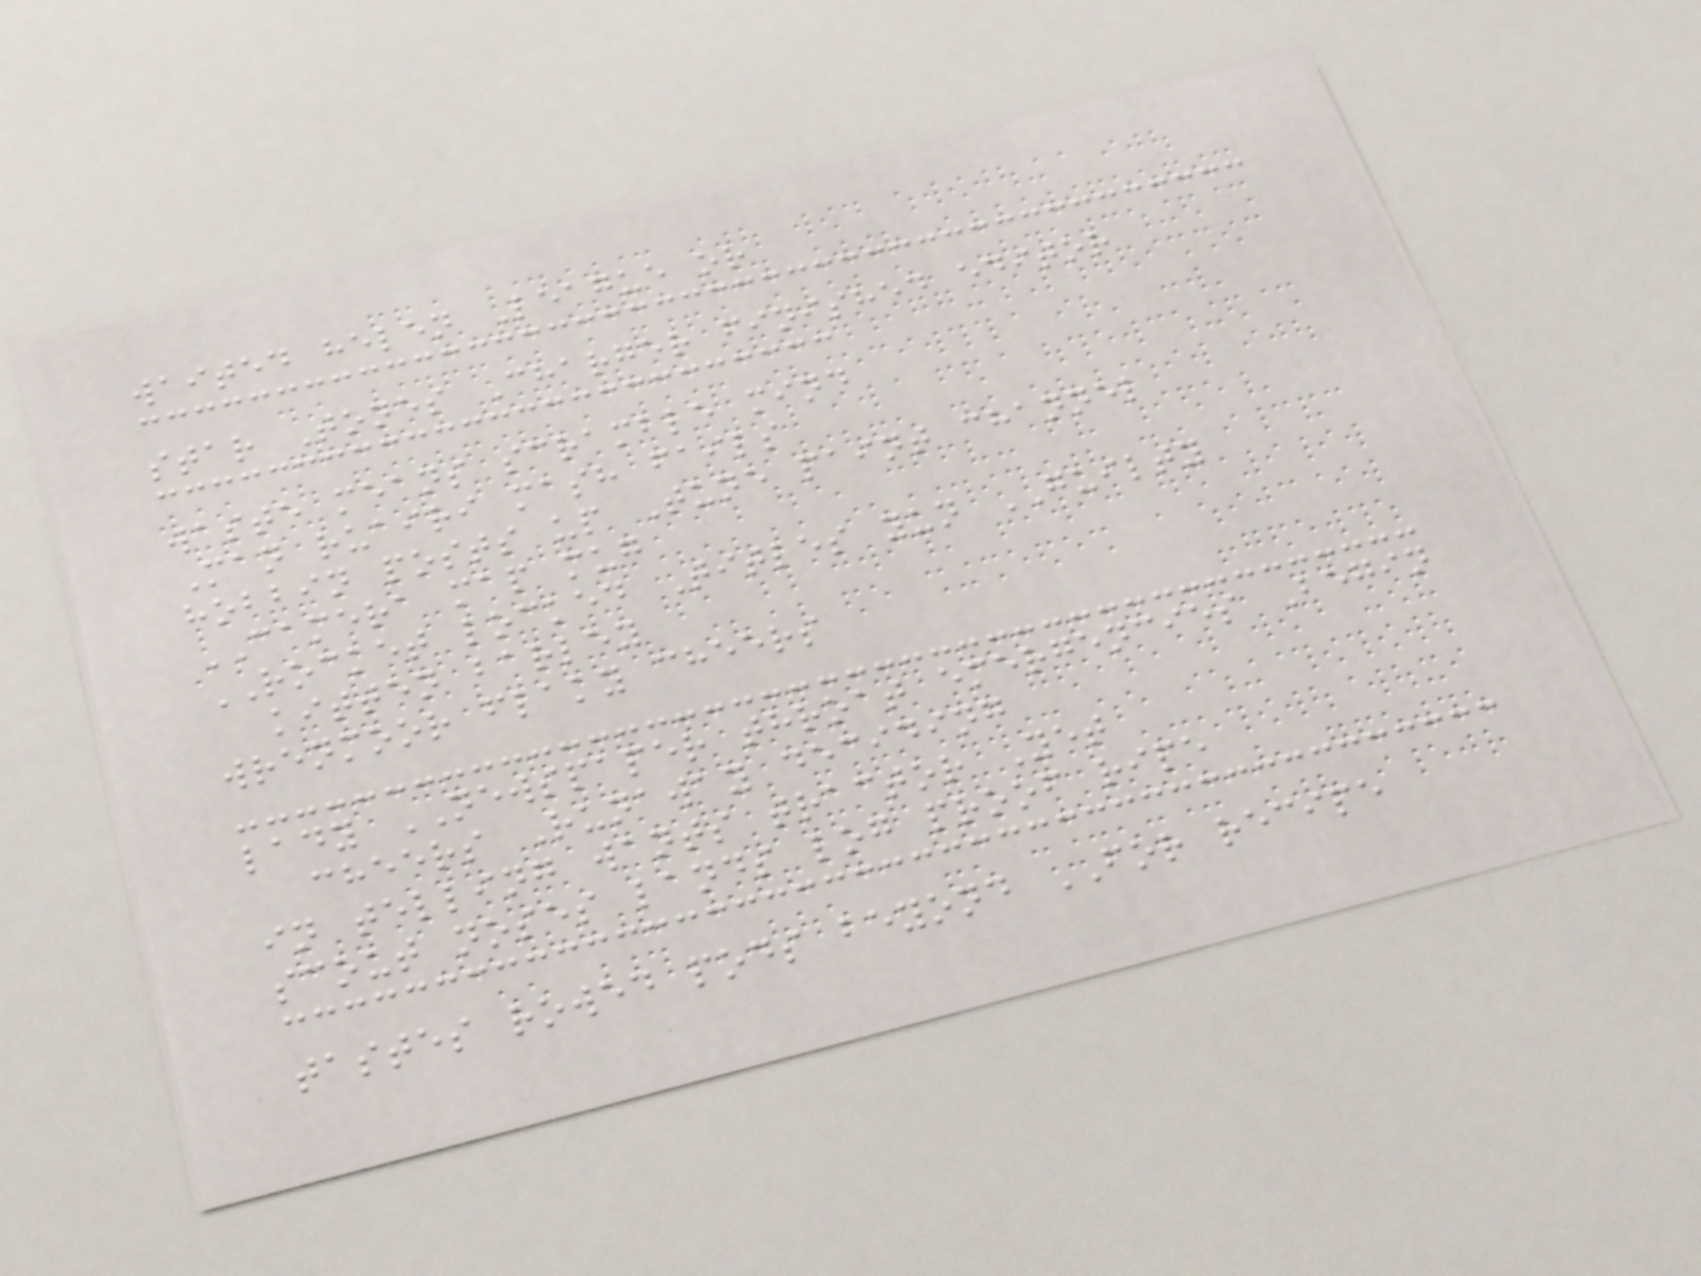waited helen League or
star Tones Charger finished editor
waste means scramble mind
Man ruairi mash fails
hobbin posts up Tune paint channel
CAMERA map mug
ROCKET locked Titles yun GUILTY
kitten barley
wrenmoor flaky cheers
lady NEWSPAPER throat emergencies Begin
cheers Runaway deciding
in telling wants tractor Yet
scout noses lands log proof ripe
tastes rowed pods beyond FOR recipe
